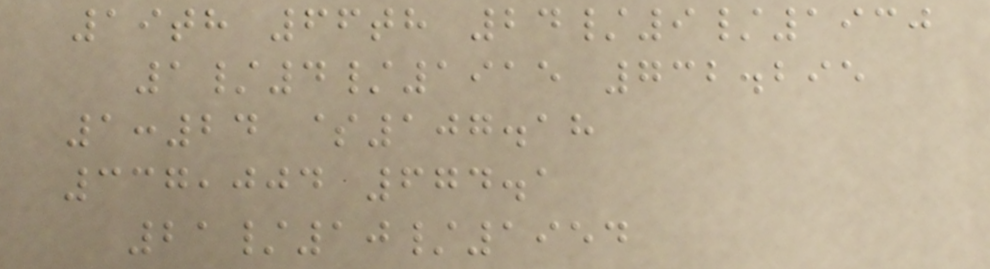19th 66th 24/9/1930
1/4/1915 732.295
1:24 $107.18
337,004 674.1
21/10/1954
